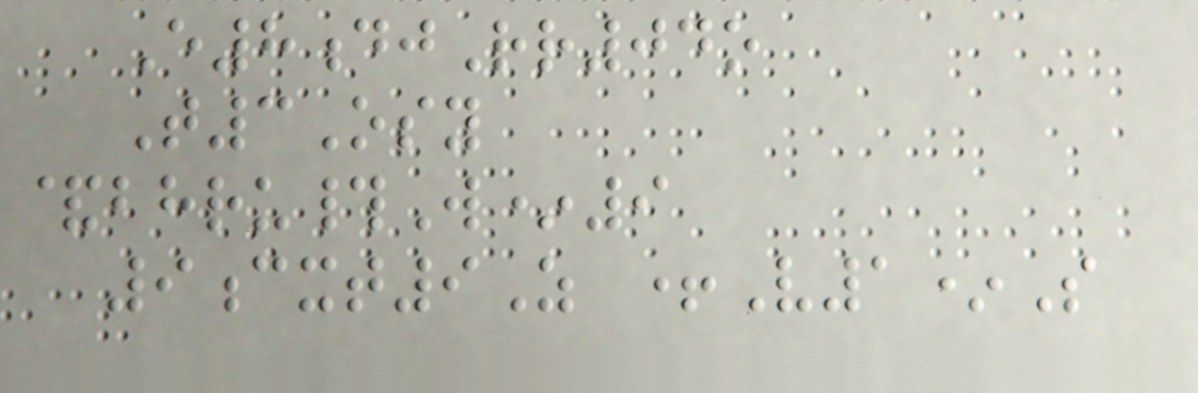E8djRr04o
T3Osy
&bhru#W*9
9cxt9Z +V1*S
